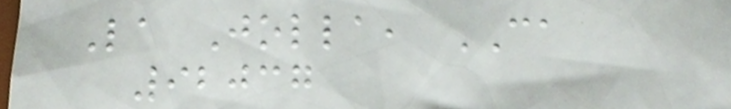La Jolla, CA
92037
